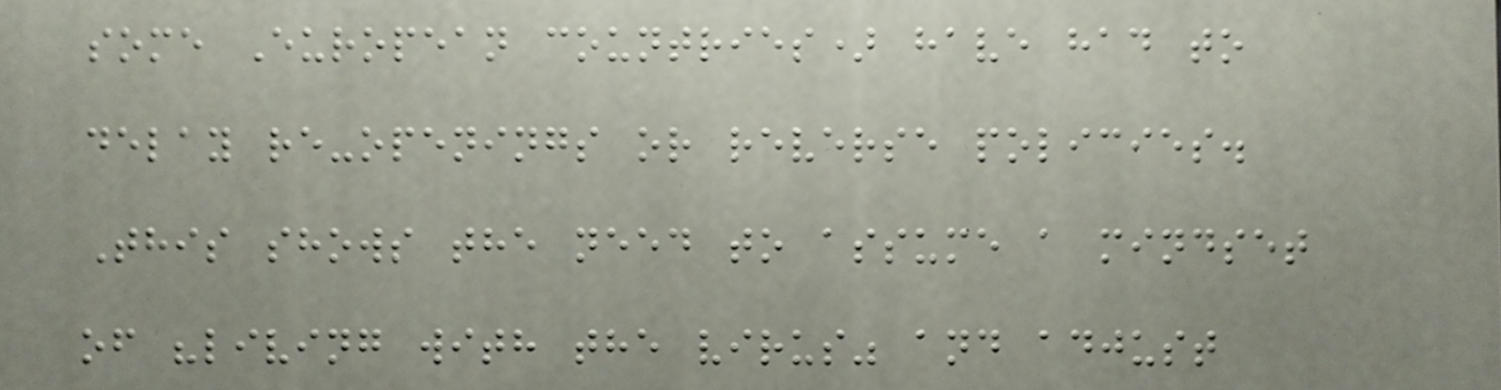some European countries) have had to
delay re-openings or reverse policies.
This shows the need to assume a mindset
of "living with the virus" and adjust
